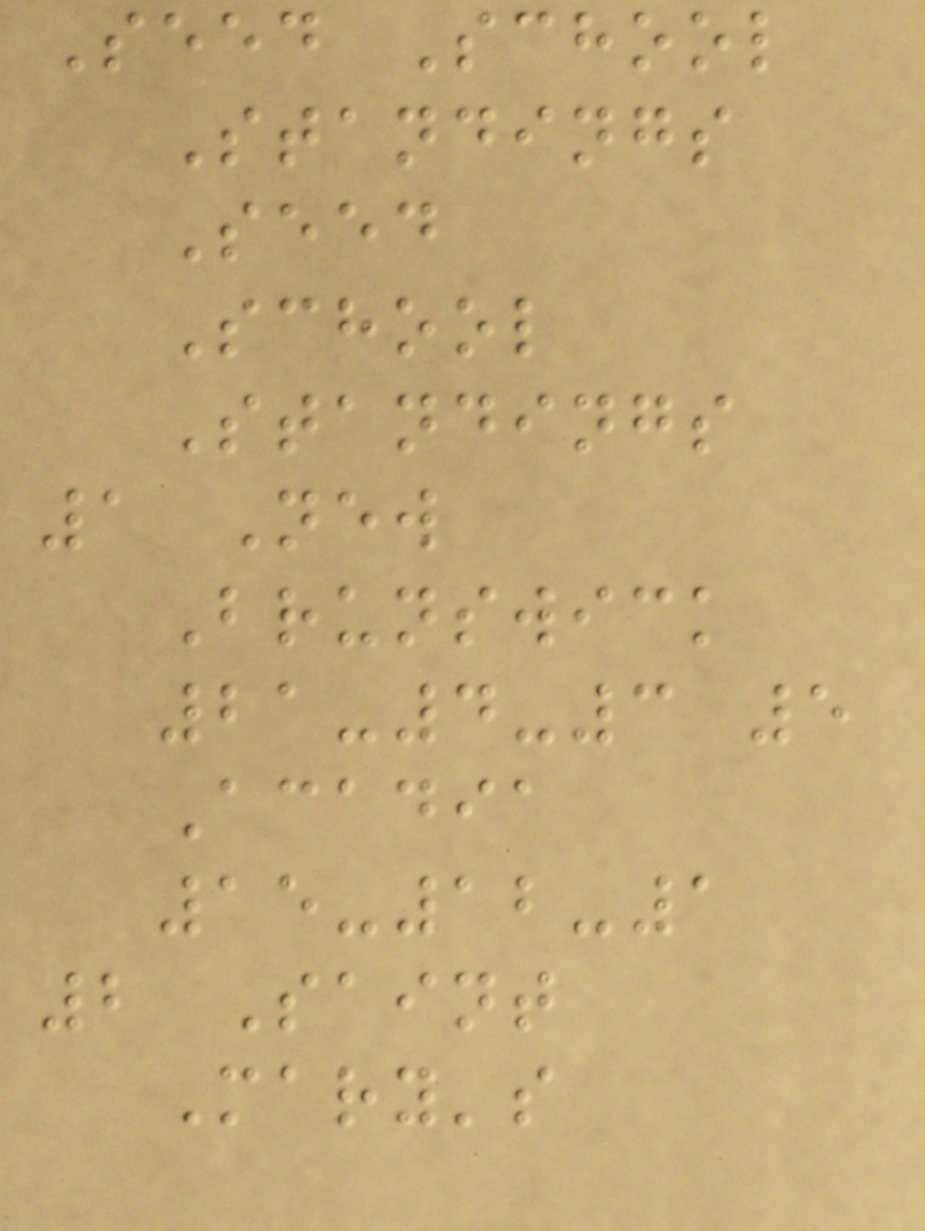Seed School
Standings
Seed
School
Standings
1 New
Brunswick
21-4-3 5
Acadia
15-12-1
2 Saint
Mary's
